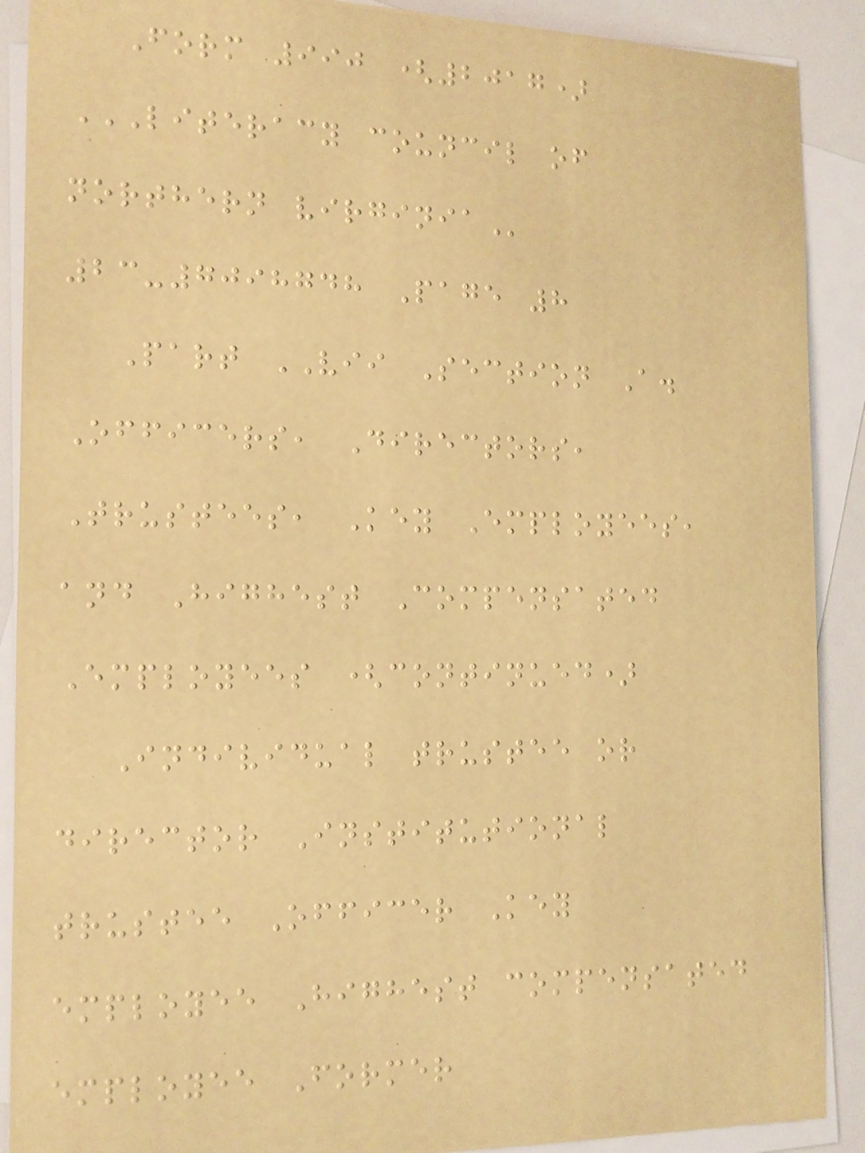Form 990 (2017)
LITERACY COUNCIL OF
NORTHERN VIRGINIA
23-7098748 Page 8
Part VII Section A.
Officers, Directors,
Trustees, Key Employees,
and Highest Compensated
Employees (continued)
Individual trustee or
director Institutional
trustee Officer Key
employee Highest compensated
employee Former
